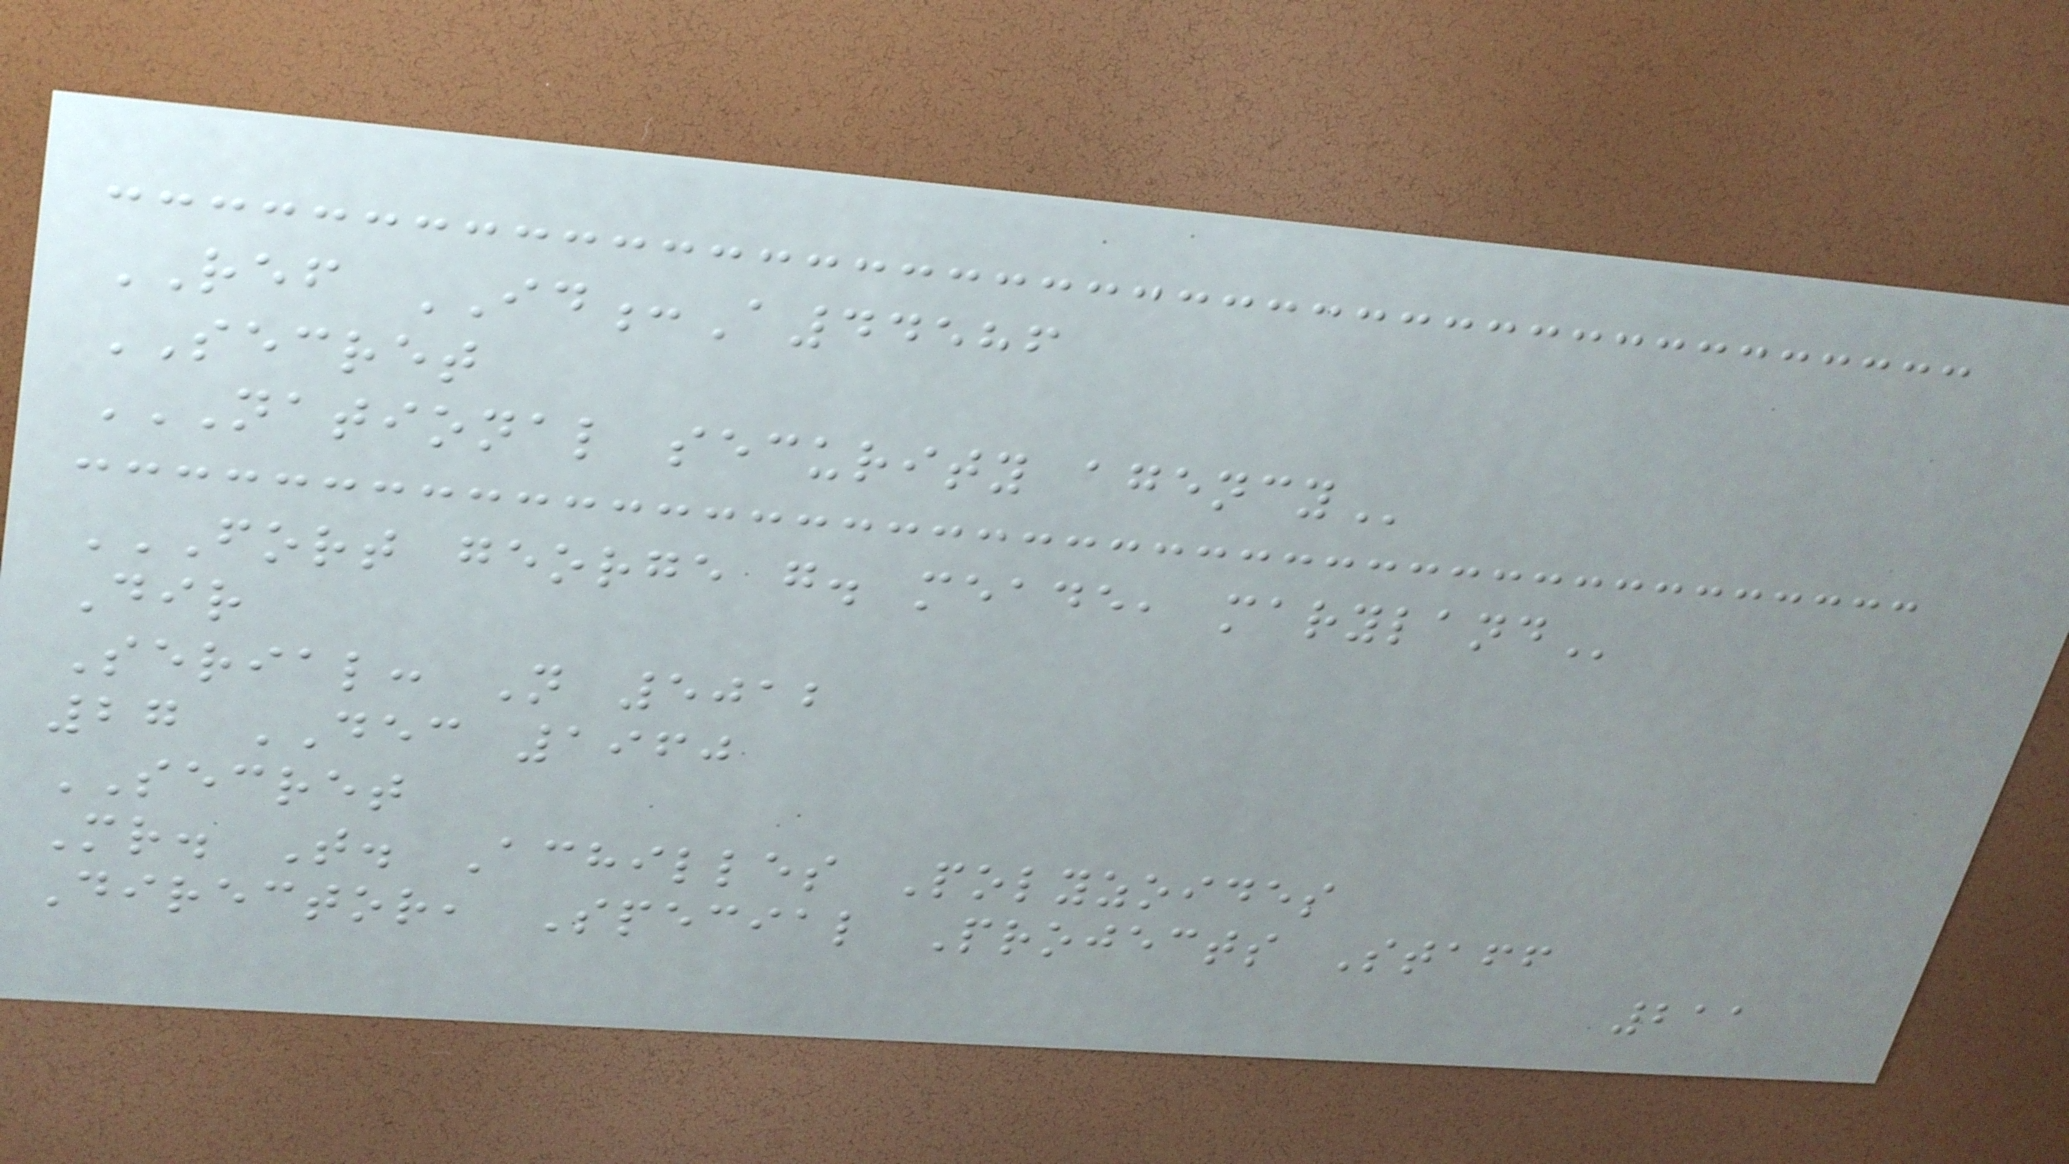REF ID:A44586
SECRET
NATIONAL SECURITY AGENCY
FORT GEORGE G. MEADE, MARYLAND
Dir
Serial: N 5012
27 DEC 1960
SECRET
Mr. T. Achilles Polyzoides
Director, Special Projects Staff
211
